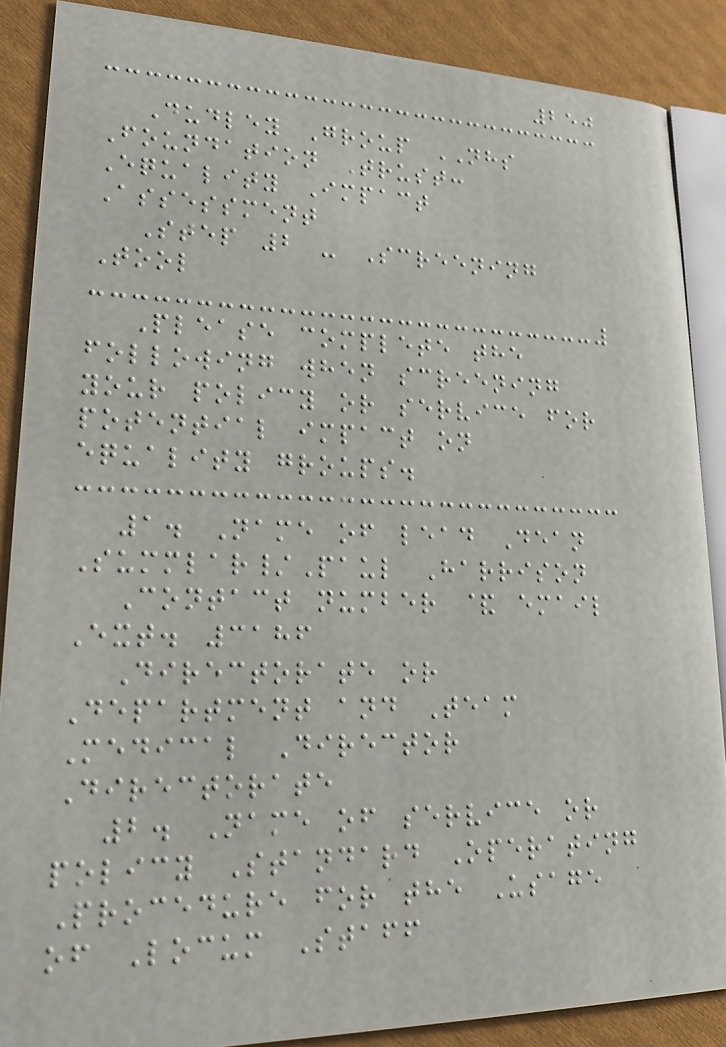250
Dudley Group NHS
Foundation Trust:
Equality Impact
Assessment
Step 2 - Screening
Tool
Please complete the
following when screening
your policy or service for
potential impact on
equality groups.
1. Name of lead Dean
Summlar/Paul Harrison
Contact number & email
Ext. 3186
Directorate or
Department and Team
Medical Director
Directorate
2. Name of service or
policy Standard Operating
Procedure for the Usage
of Locum Staff
